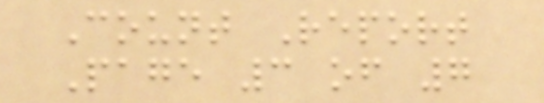Count Report
Page 3 of 7
